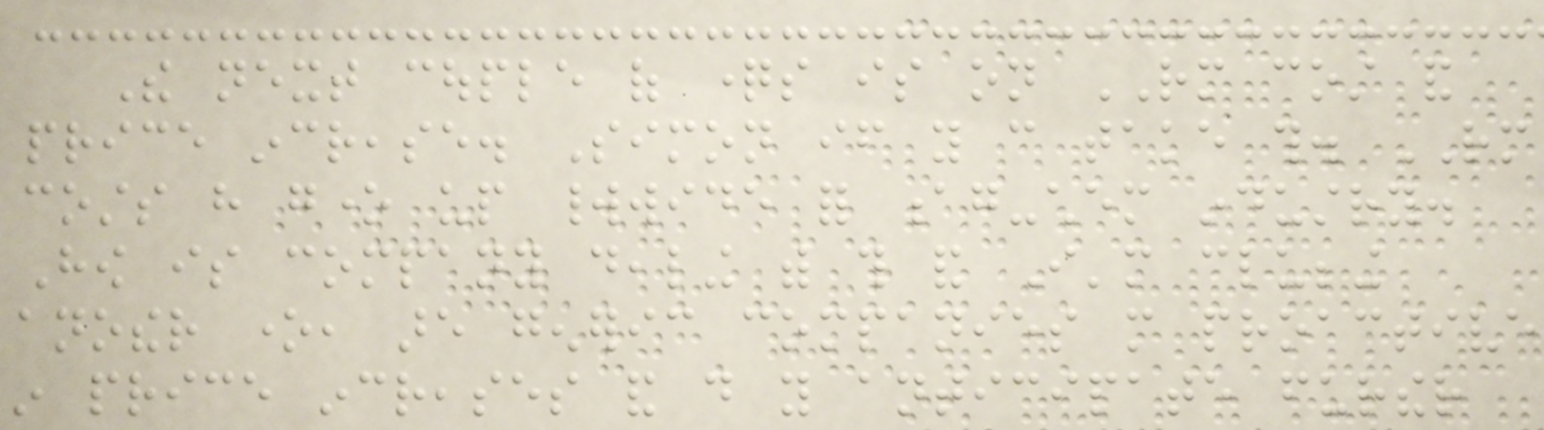The next couple of questions is on RM cost and
price increase. Simon if you can take this. RM
costs have gone up worldwide for ag-chem industry.
How is company dealing with this and I'm clubbing
another one, are generic companies more proactive
in price increases and do you anticipate further
